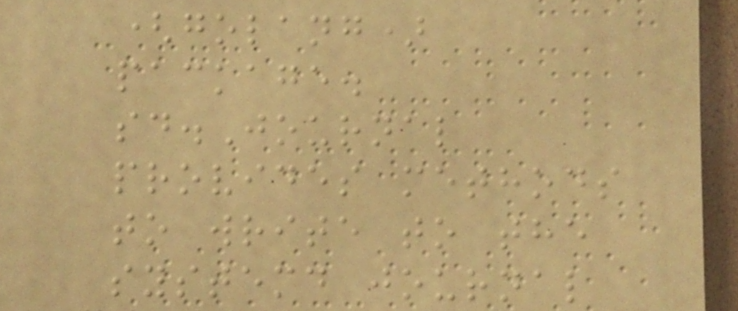(golang)
package.
sd.Journal
provides methods
to write to the
systemd journal
